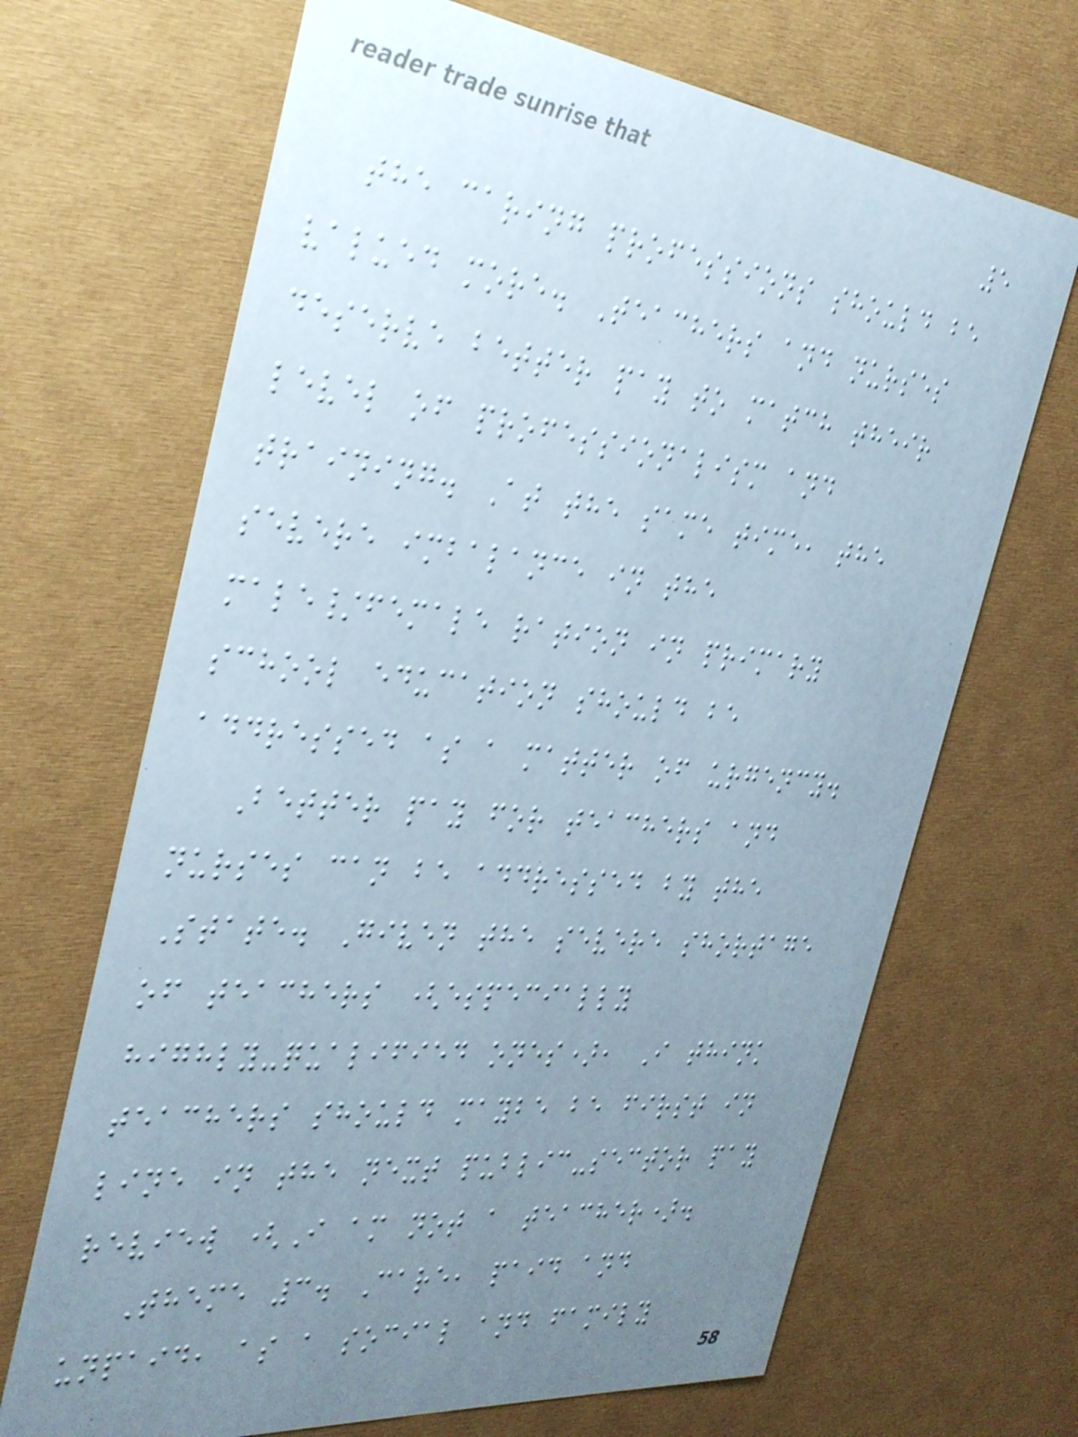5
the caring professions should be
valued more. Teachers and nurses
deserve better pay to match their
level of professionalism and
training. At the same time, the
severe imbalance in the
male/female ration in primary
school education should be
addressed as a matter of urgency.
Better pay for teachers and
nurses can be addressed by the
State. Given the severe shortage
of teachers (especially
highly-qualified ones), I think
teachers should maybe be first in
line in the next public-sector pay
review (I am not a teacher).
Theme 3. Care, paid and
unpaid, as a social and family
